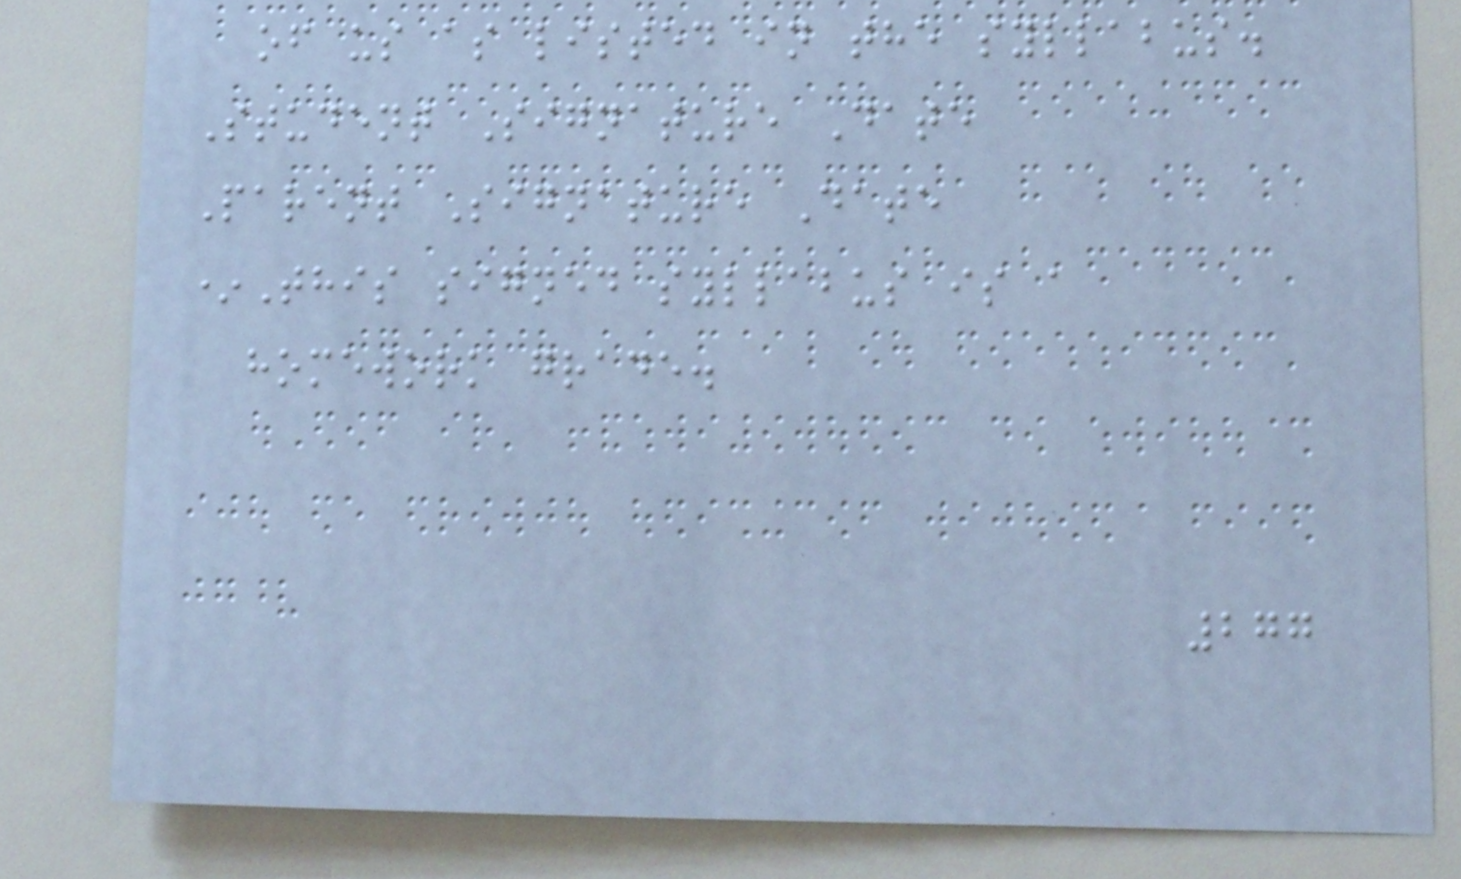of us as listed in the syllabus.
Student Signature Date
Parent Signature Date
*This signed syllabus is a
homework grade.
277
